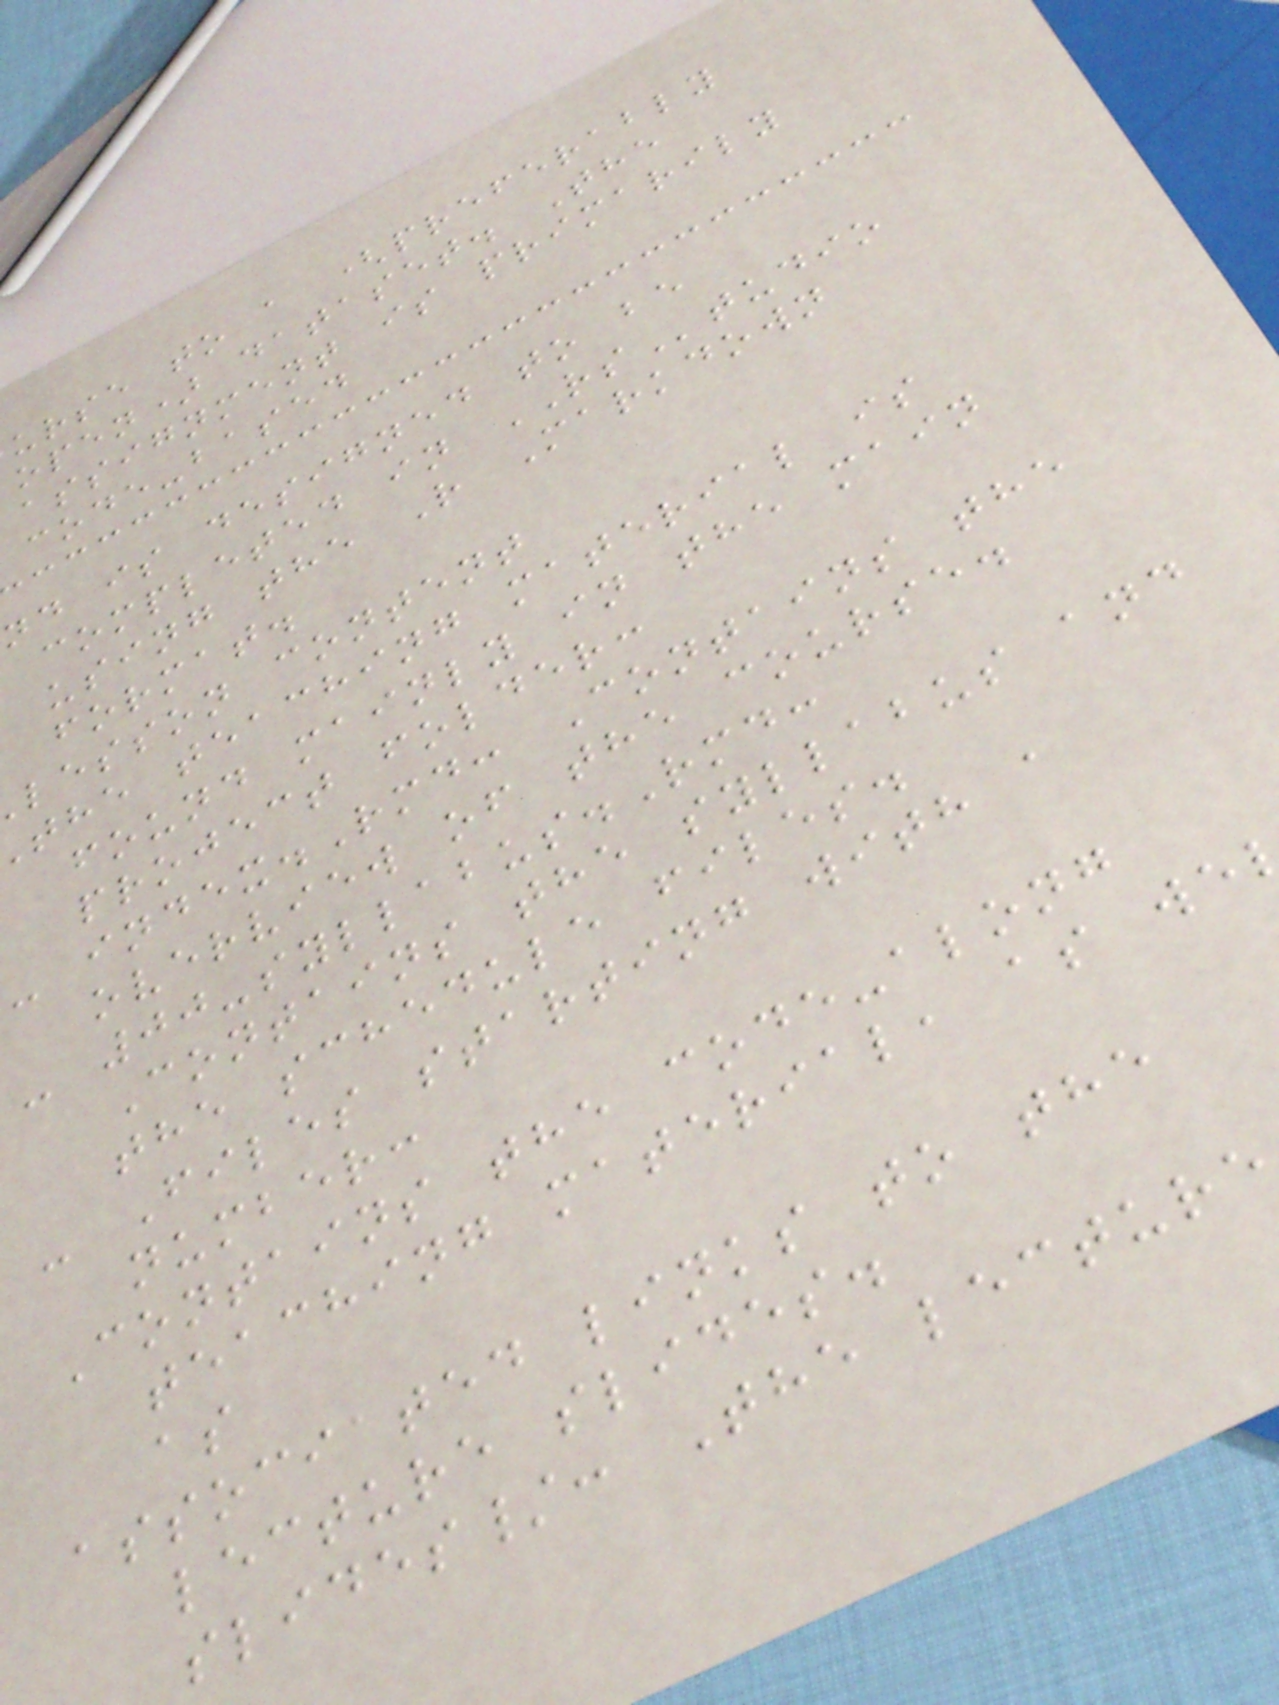urse to a (preferably
open) dataset. The
assignment is primarily
code-based
nd is designed to be
completed in RStudio
using the R Markdown
format.
lesson content
the teaching material is
found mainly in the main
project folder:
- index.Rmd: Contains the
overview of the course.
- 00-syllabus.Rmd:
Contains the syllabus and
the schedule files.
- Files starting with a
number:
Contains the code-along
teaching material, as we
as
associated links to the
lecture slides.
slides/: The lecture
